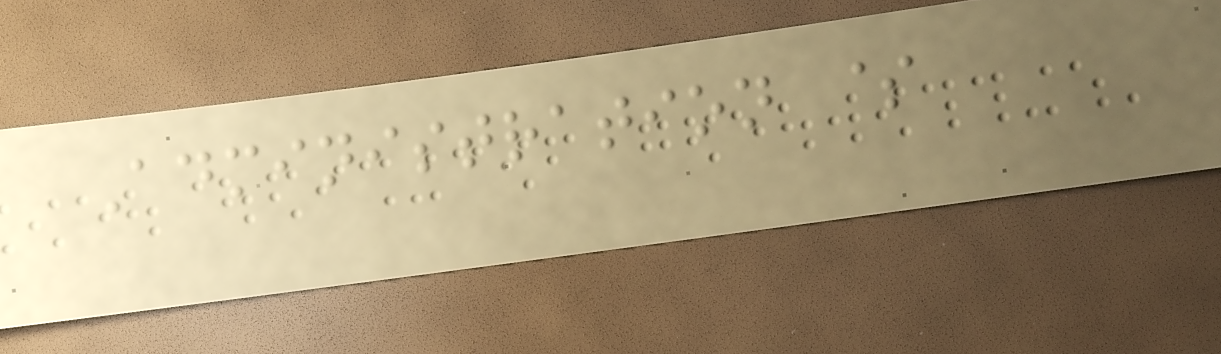Administration $
